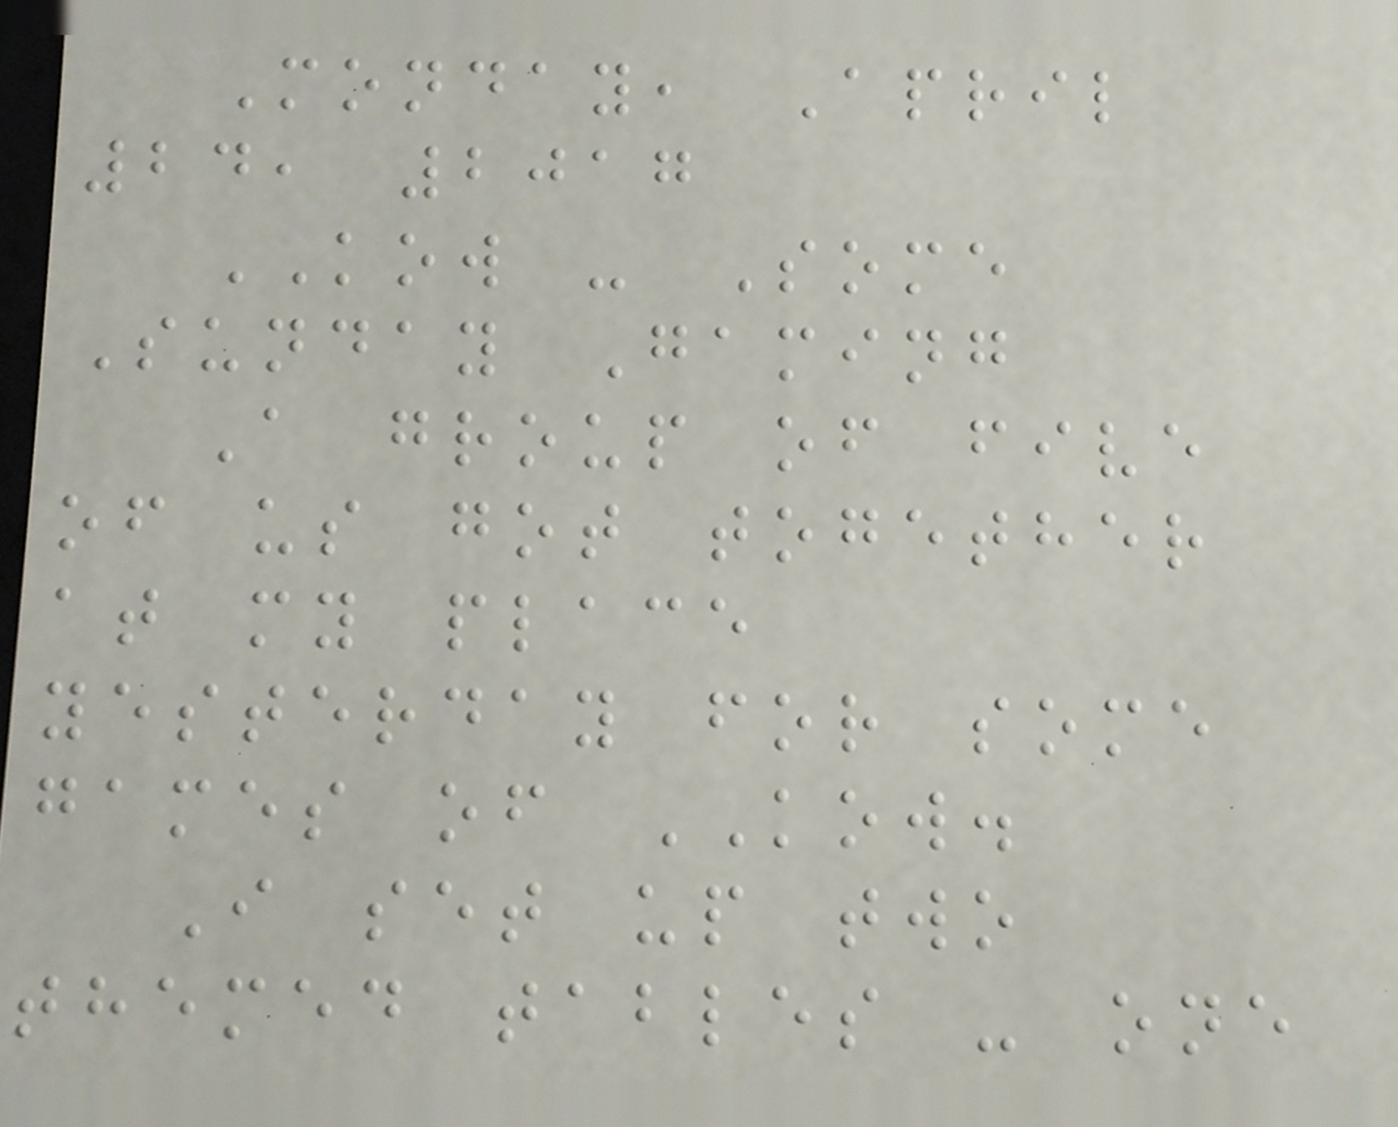Monday, April
24, 2017
KOW - Some
Sunday Gaming
A group of five
of us got together
at my place
yesterday for some
games of KOW.
I set up two
themed tables - one
